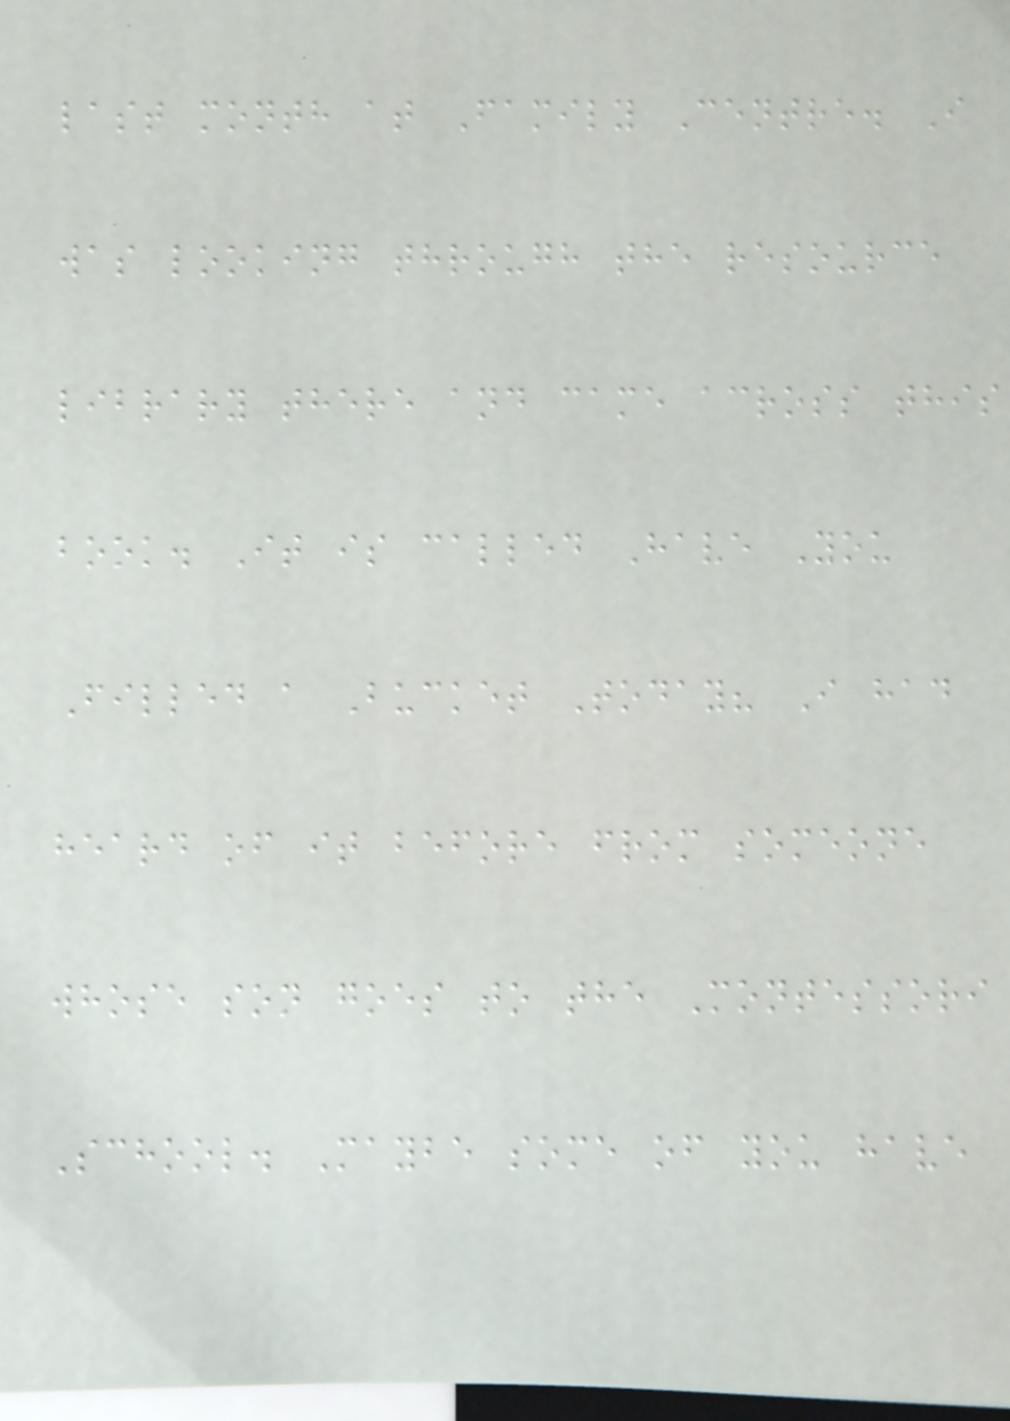last month at Family Centre. I
was looking through the resource
library there and came across this
book. It is called Have You
Filled a Bucket Today? I had
heard of it before from someone
whose son goes to the Montessori
School. Maybe some of you have
